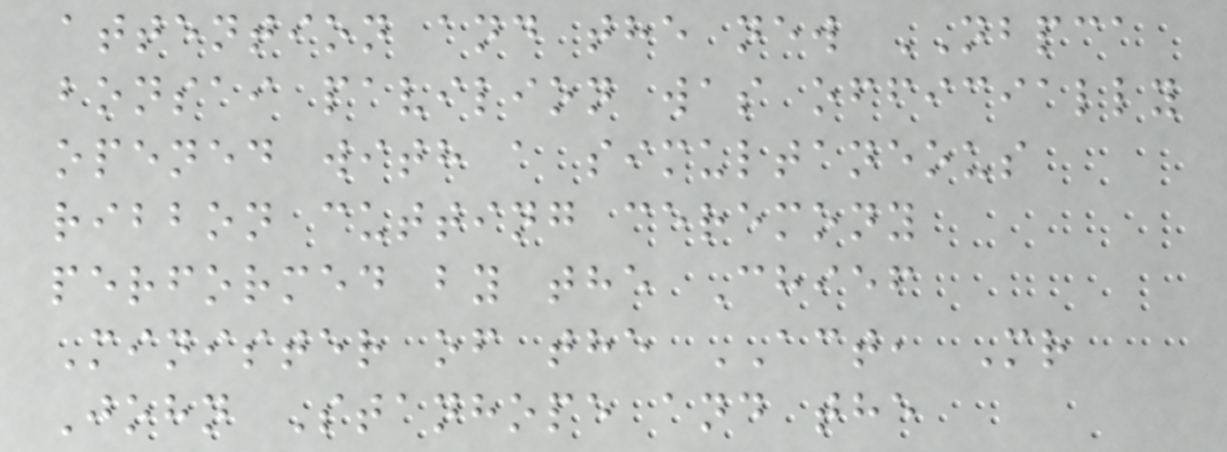attention and the new NBPCA
bonsai pavilion was officially
opened with a simultaneous
ribbon cutting ceremony
performed by the Chief
Minister of the ACT, Mr
John Stanhope and the
